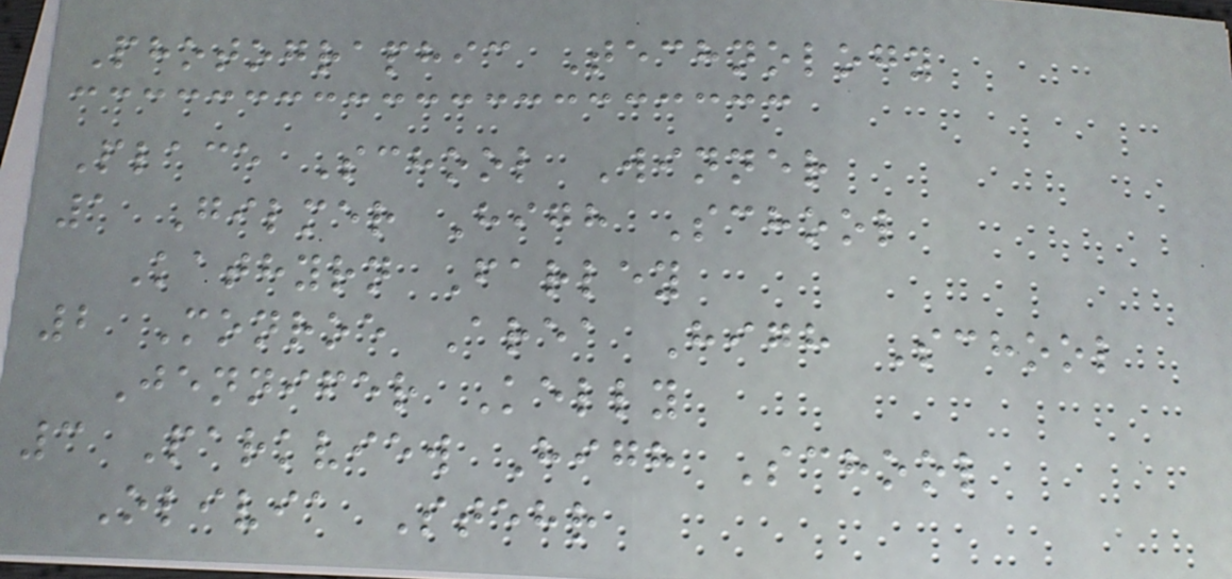Photographic Technology
Place School Winner
1 Gilmer High School
Kathyrn Farley
2 Monroe Area High School
Jennifer Kelly
3 Parkview High School
Olivia Stehr
